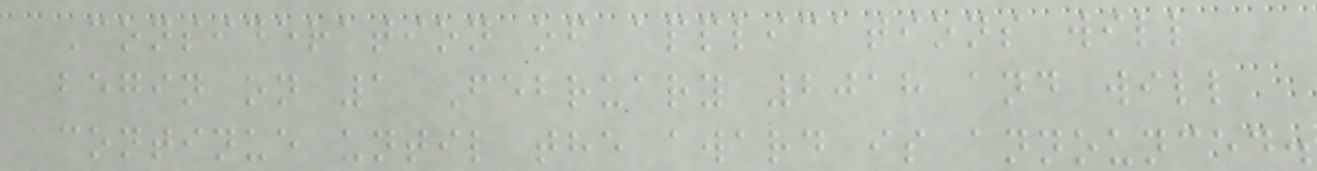Consideration of applications will
begin on 1 February 2018 and will
continue until the award is announced.
